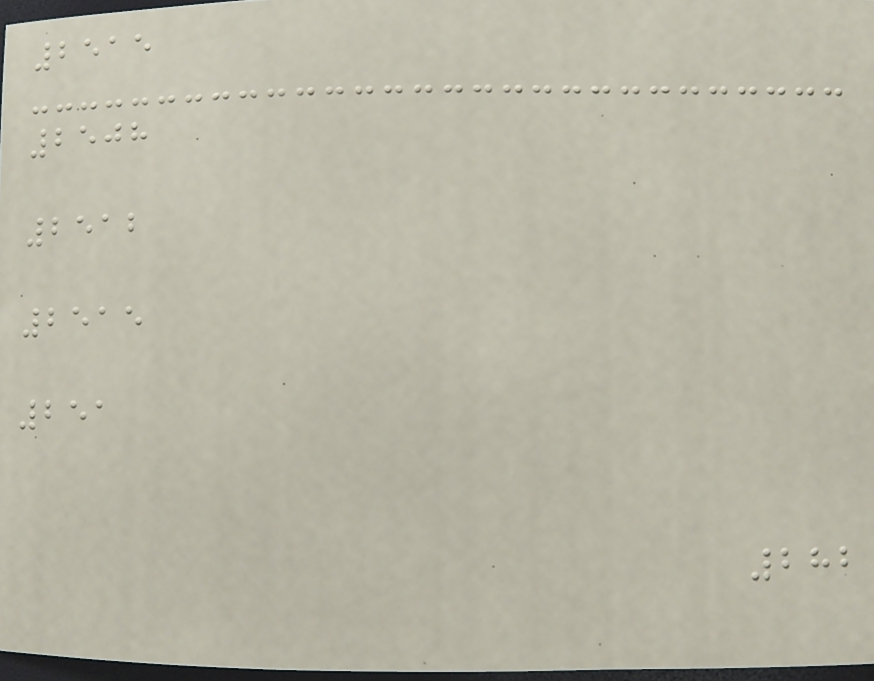2515
2508
2512
2515
251
282
